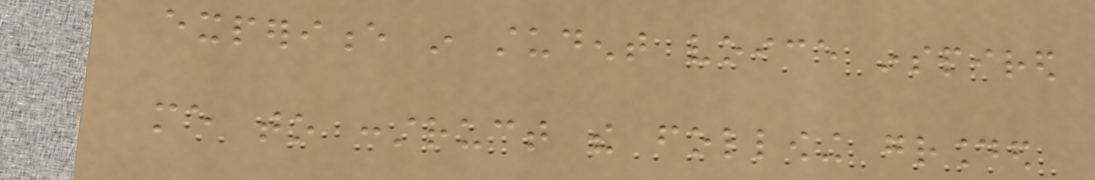experience in student voice inspired
me to construct the following grounded
